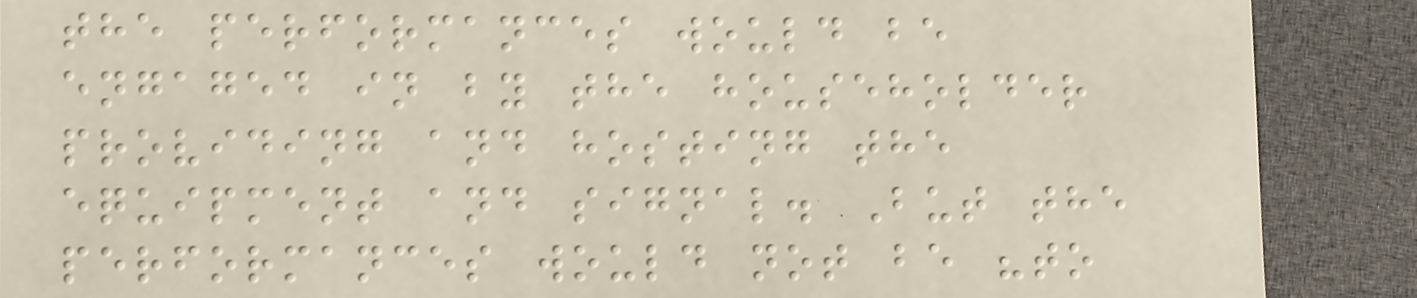the performances would be
engaged in by the householder
providing and hosting the
equipment and signal. But the
performances would not be "to
